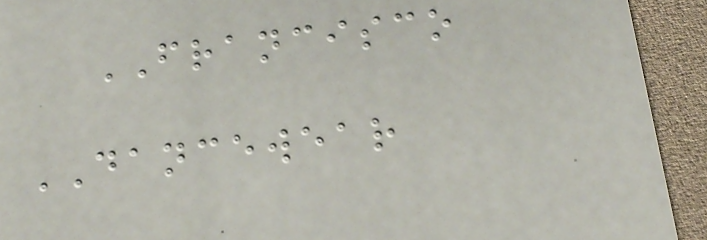FRANCISCO
DANCEWEAR
